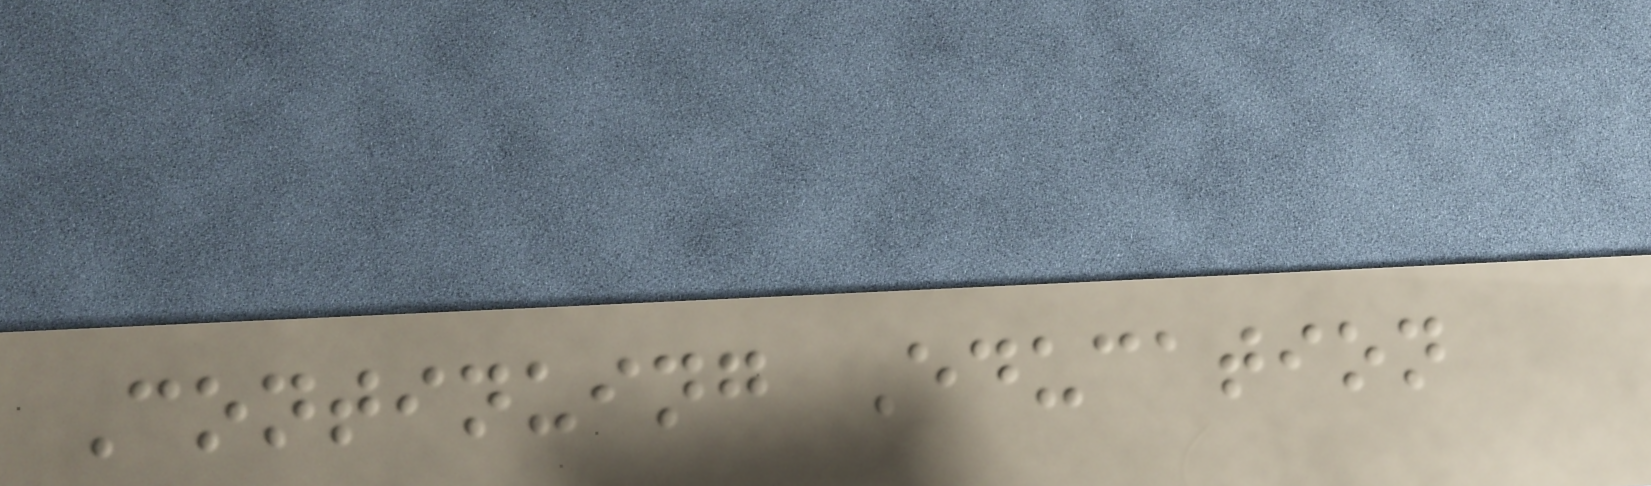Continuing Education
